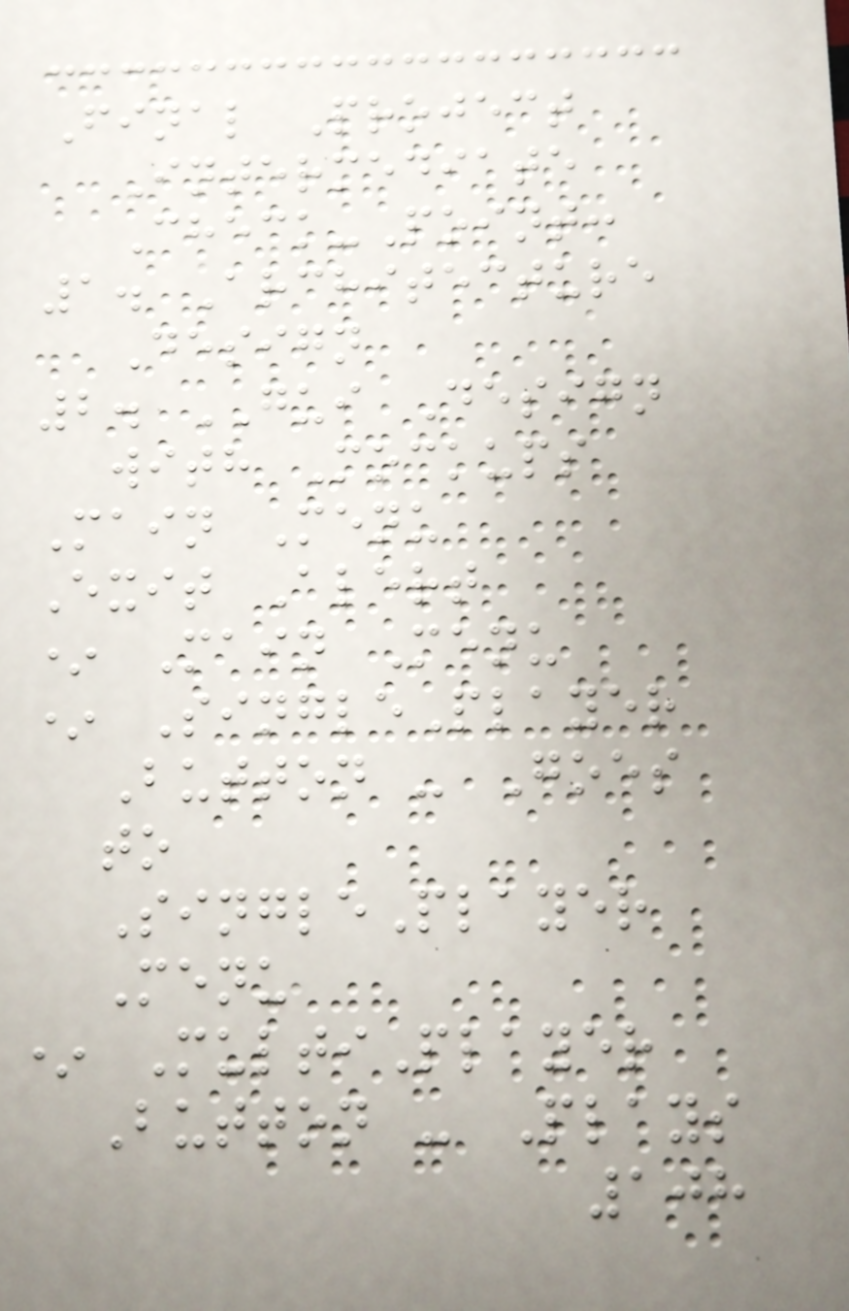Final Project
Intermediate
Check-Point:
1. Architecture
Design
2. GUI Design
with Mockups
Main Menu
Exit Alert
* Main Menu
* SinglePlayer
Button - Goes
to
SinglePlayer
Menu
* MultiPlayer
Button - Plays
108
